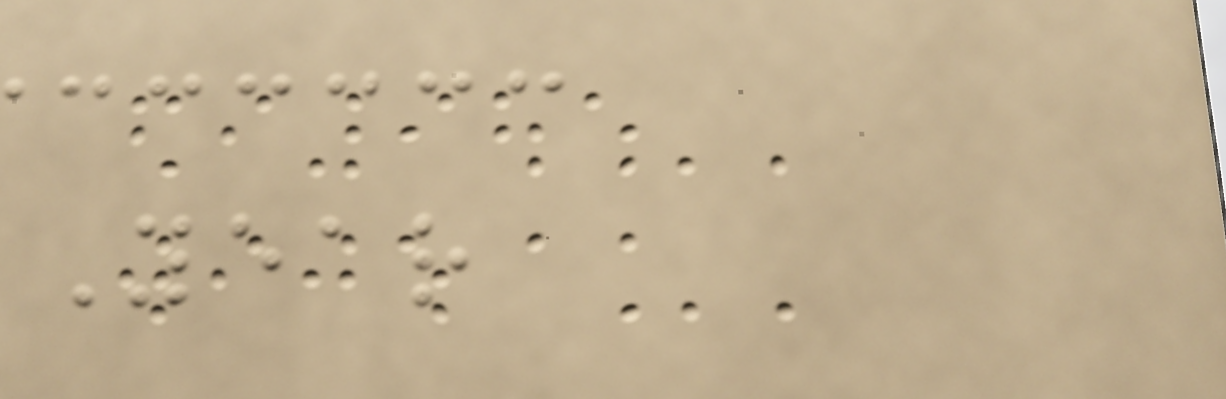Year
